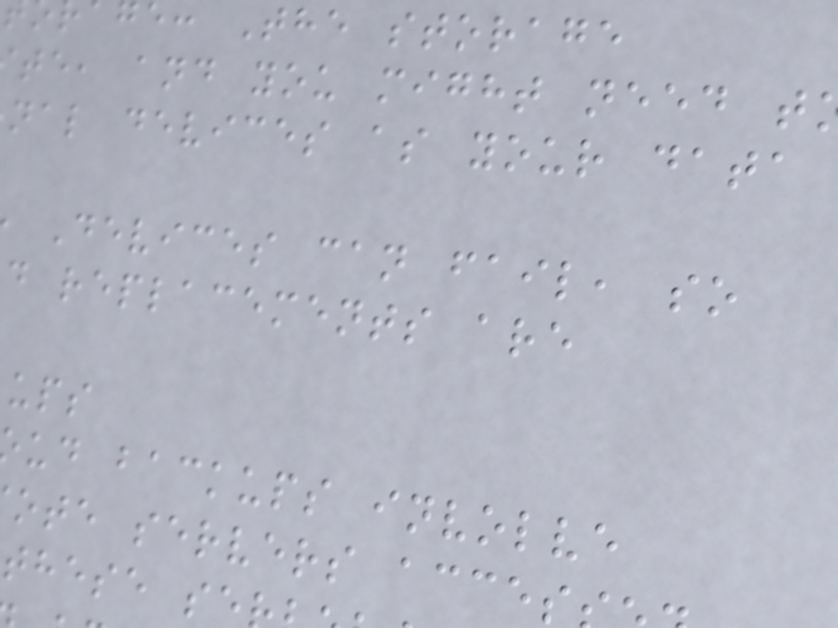ge: The storage
te, and you might need t
nal devices as your data
Devices can fail, so
d replacements are
ud backups involve
ote servers acces
